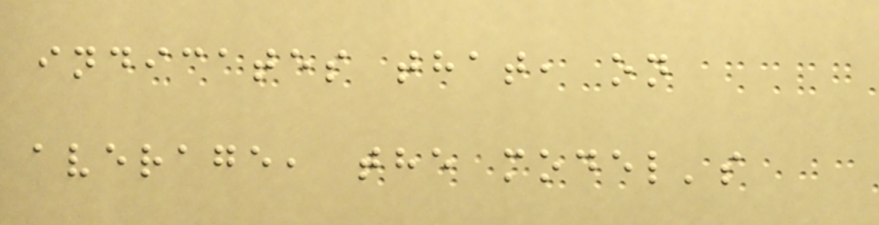indicates that, on
average, the model's
